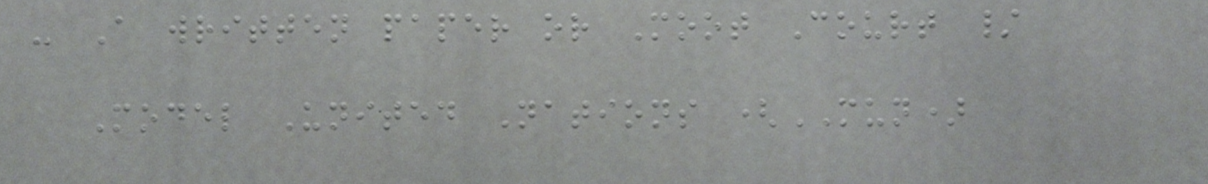- A written paper or Moot Court /
Model United Nations (MUN)
